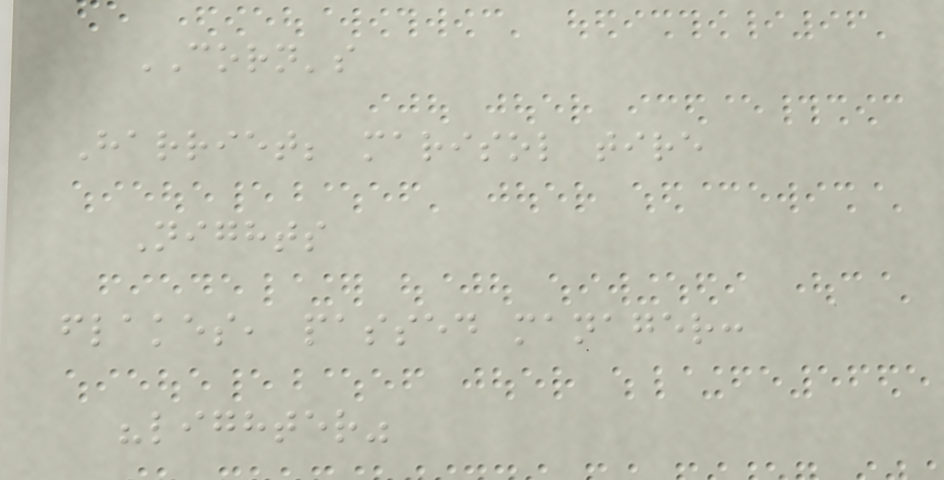CORN's
Harriet; marisol tire
Nights
flakes, passed manager:
"lighter"
